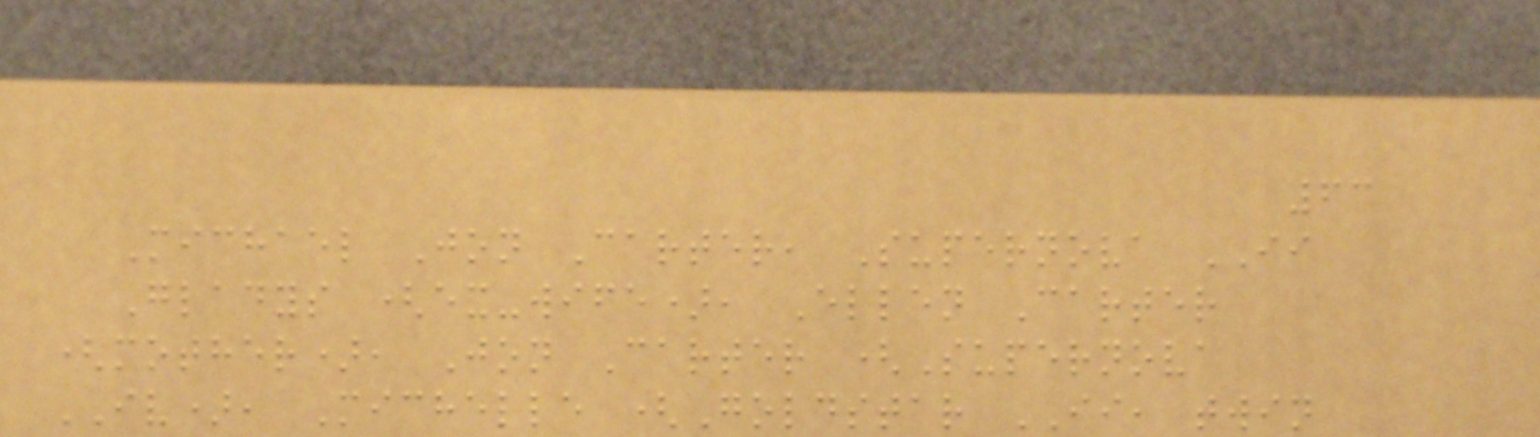63
Michael Jon Carter, Supernova II
Gladys (ex-wife), Ellen Carter
(mother), Jon Carter (Supernova
IV), Michelle (Goldstar II, twin
